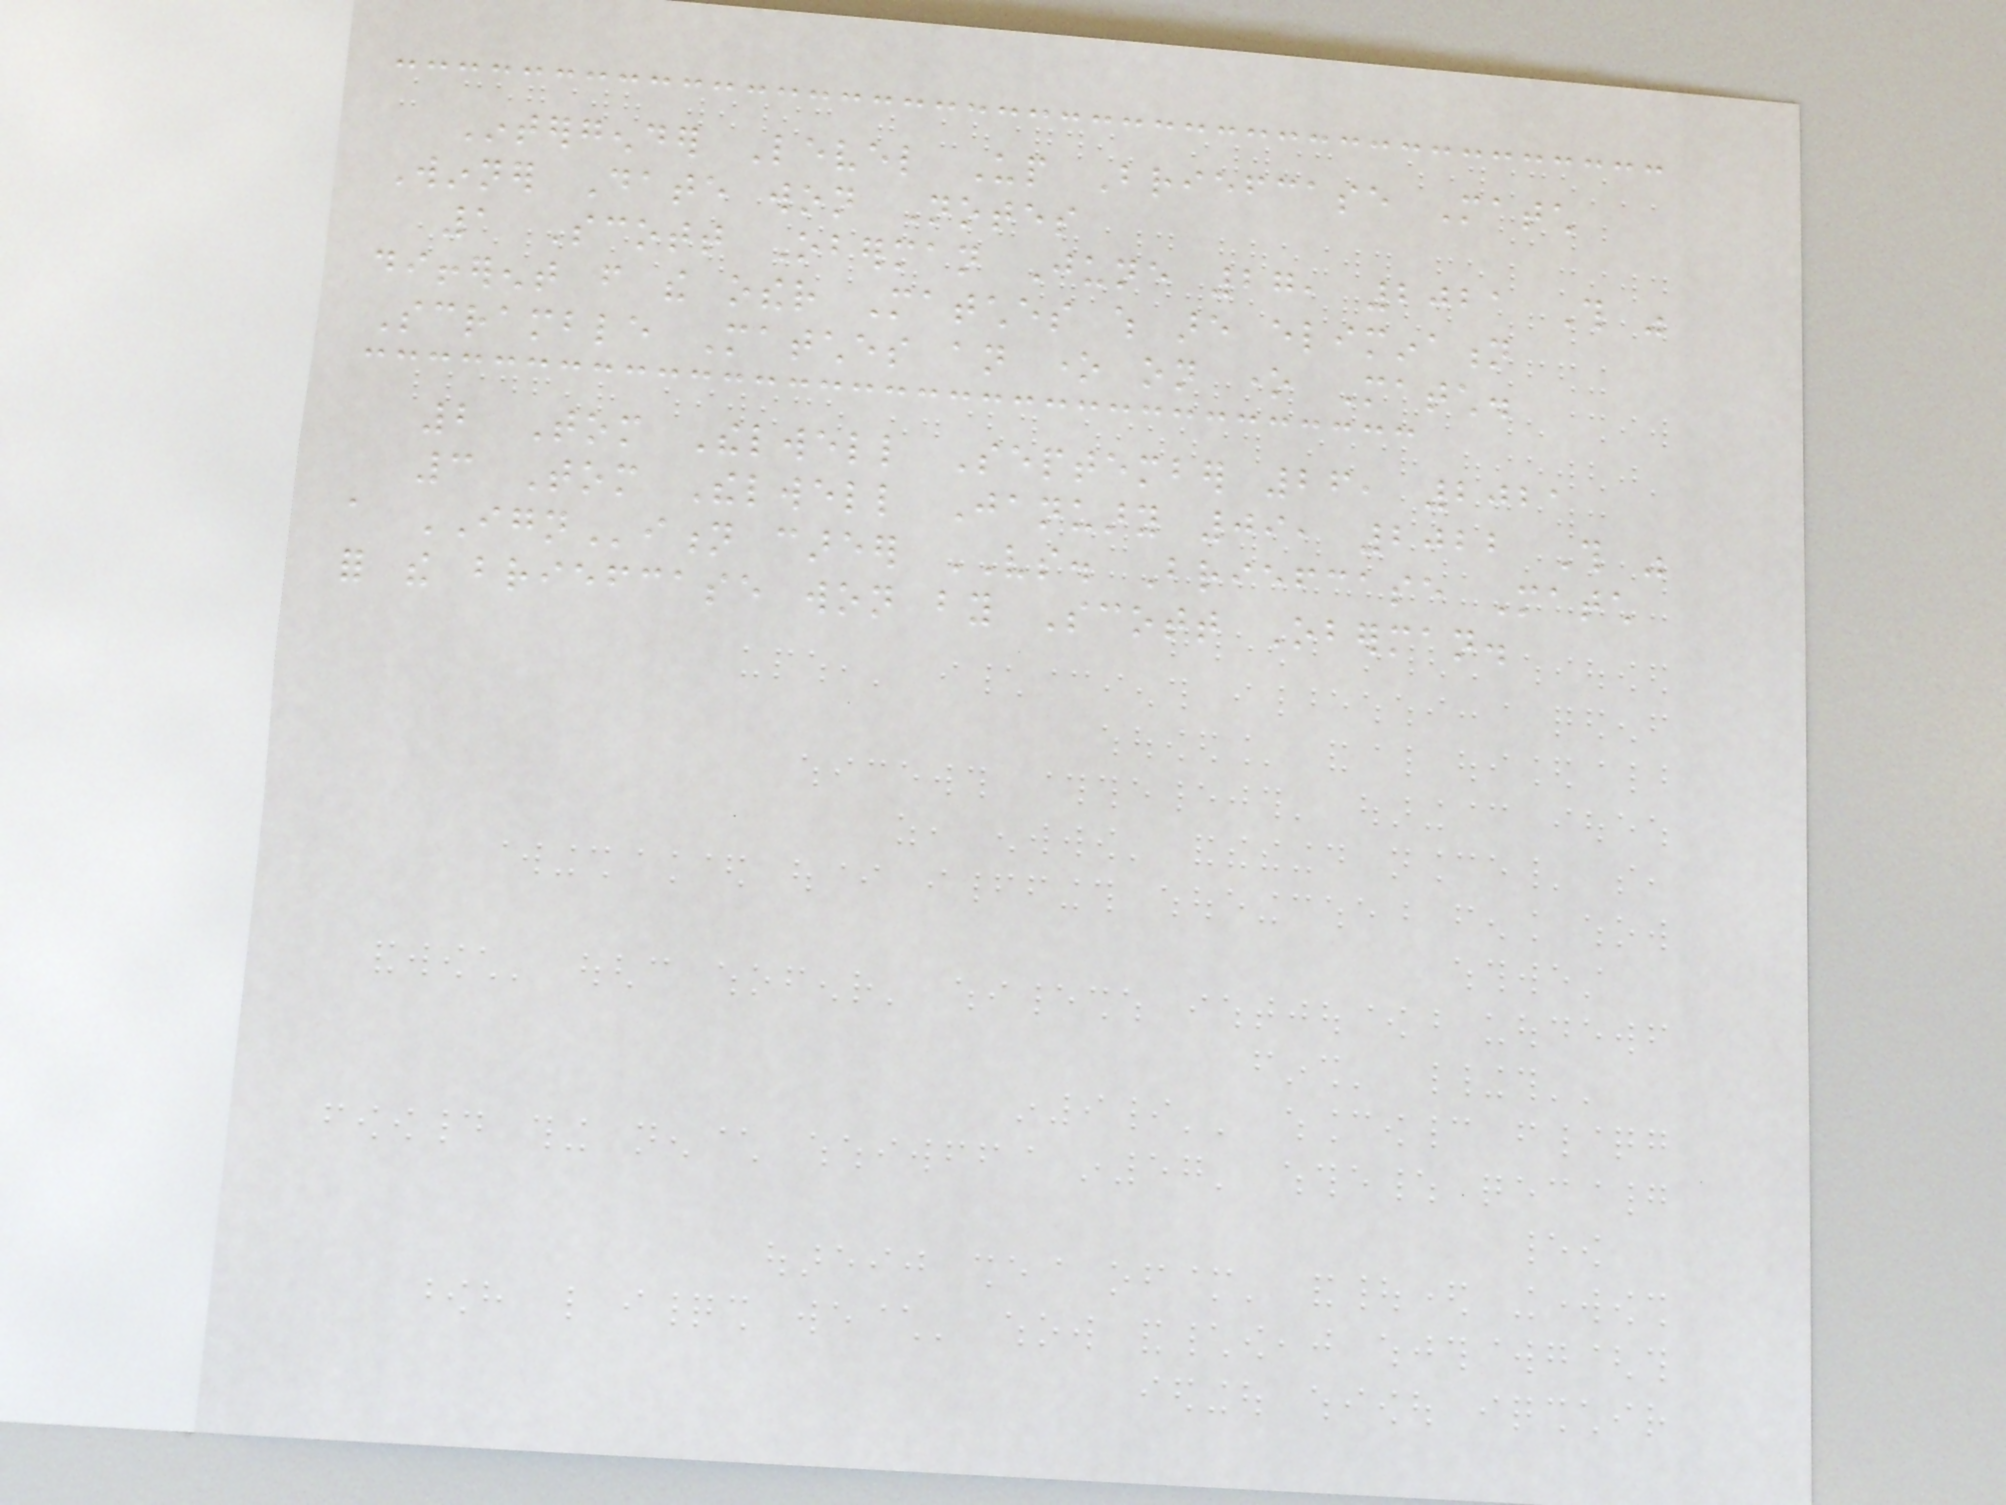Intergender Level Up Briefcase Match
Winner Date won Notes
1 Scott Oberman June 27, 2021 This was
different from the other Matches which are elimination
Scramble Matches an one on one Match.
2 Tom Thelwell September 26, 2021
3 Tom Thelwell January 09, 2022 This was
a IGNition career VS. Briefcase Match
for the briefcase won by Scott Oberman.
